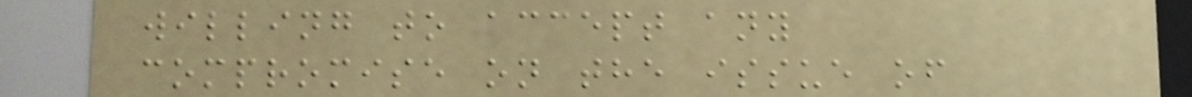willing to accept any
compromise on the issue of
